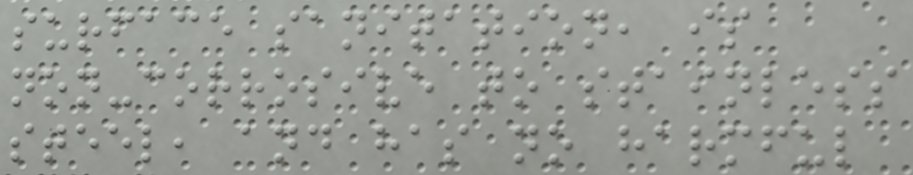surface sanitation, is
non-corrosive to stainless
steel, and has no harmful
